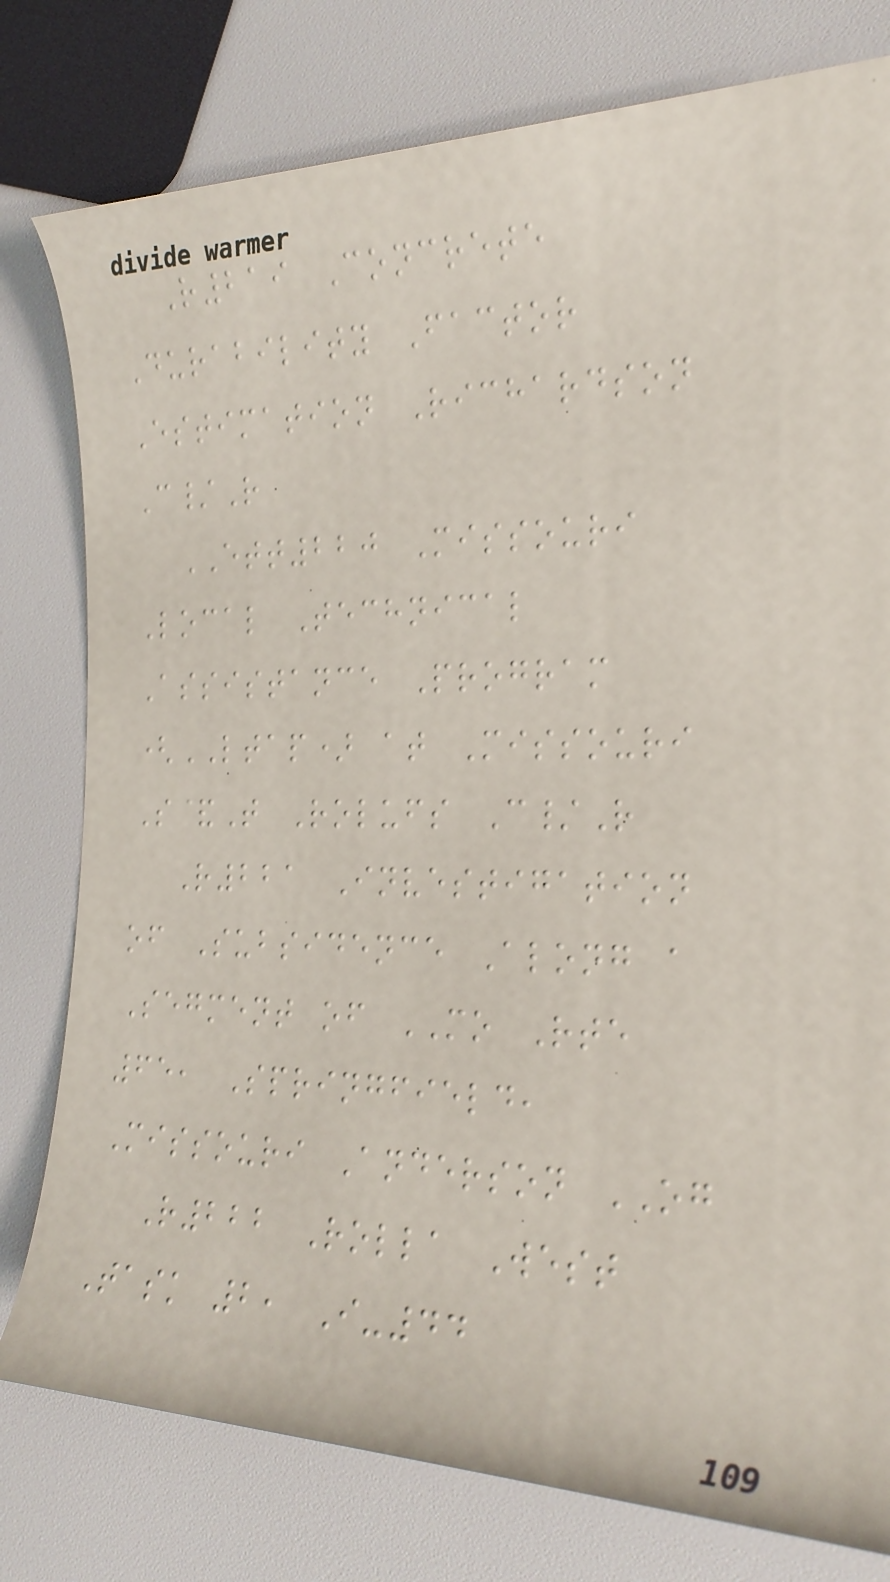R219 Concrete
Durability Factor
Estimation Richardson
C/R
ETT220 Missouri
Local Technical
Assistance Program
(LTAP) at Missouri
S&T Rolufs C/R
R221 Investigation
of Subsidence Along a
Segment of MO Rte
65, Springfield,
Missouri Anderson OG
R222 Rolla West
Task 2, I-44
